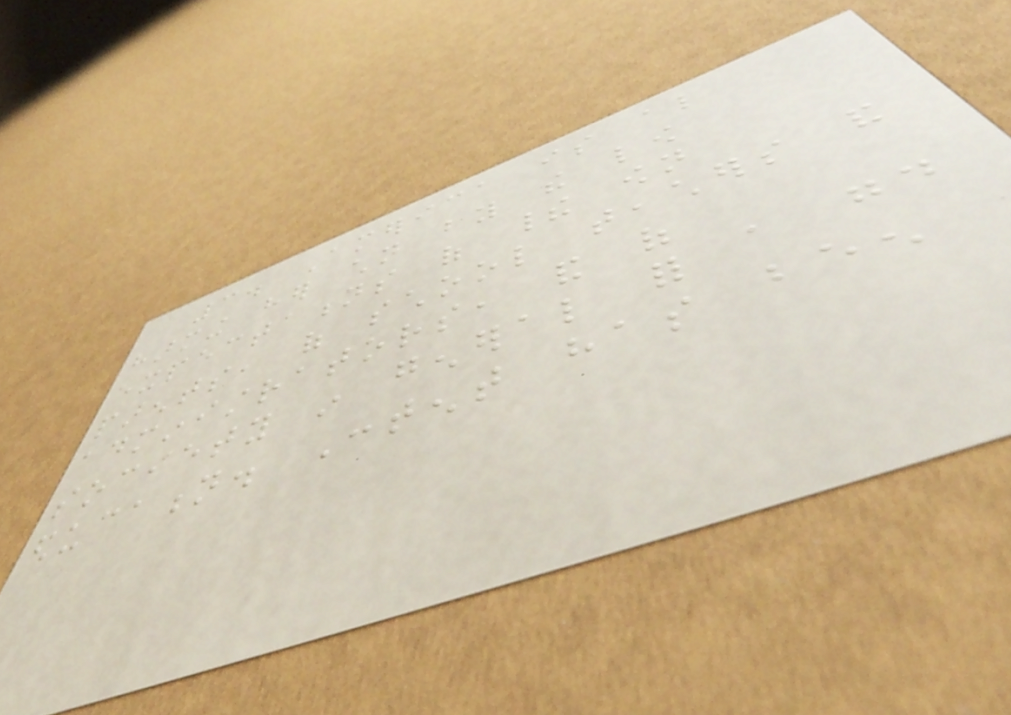3. America is also
harming her children by the low
expectations of their own
parents, of school teachers and
administrators, and of
society in general for a good
education. Content has been
